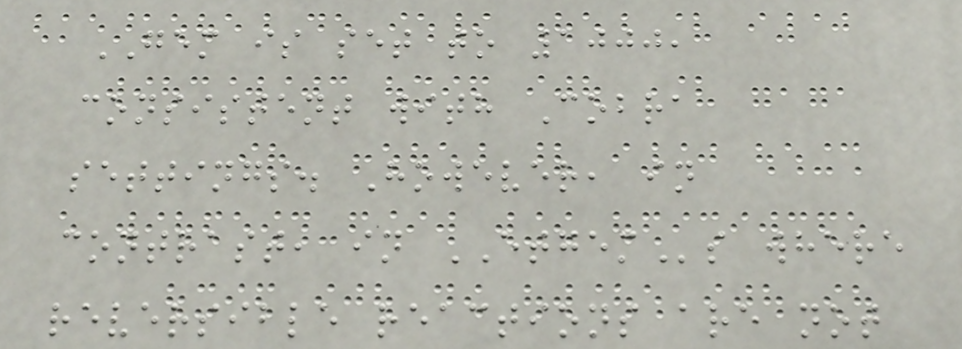GEM is set to 1000,
consistent with Cobra
settings. However, in
contrast, in ETGEMs where
reversible reactions are not
